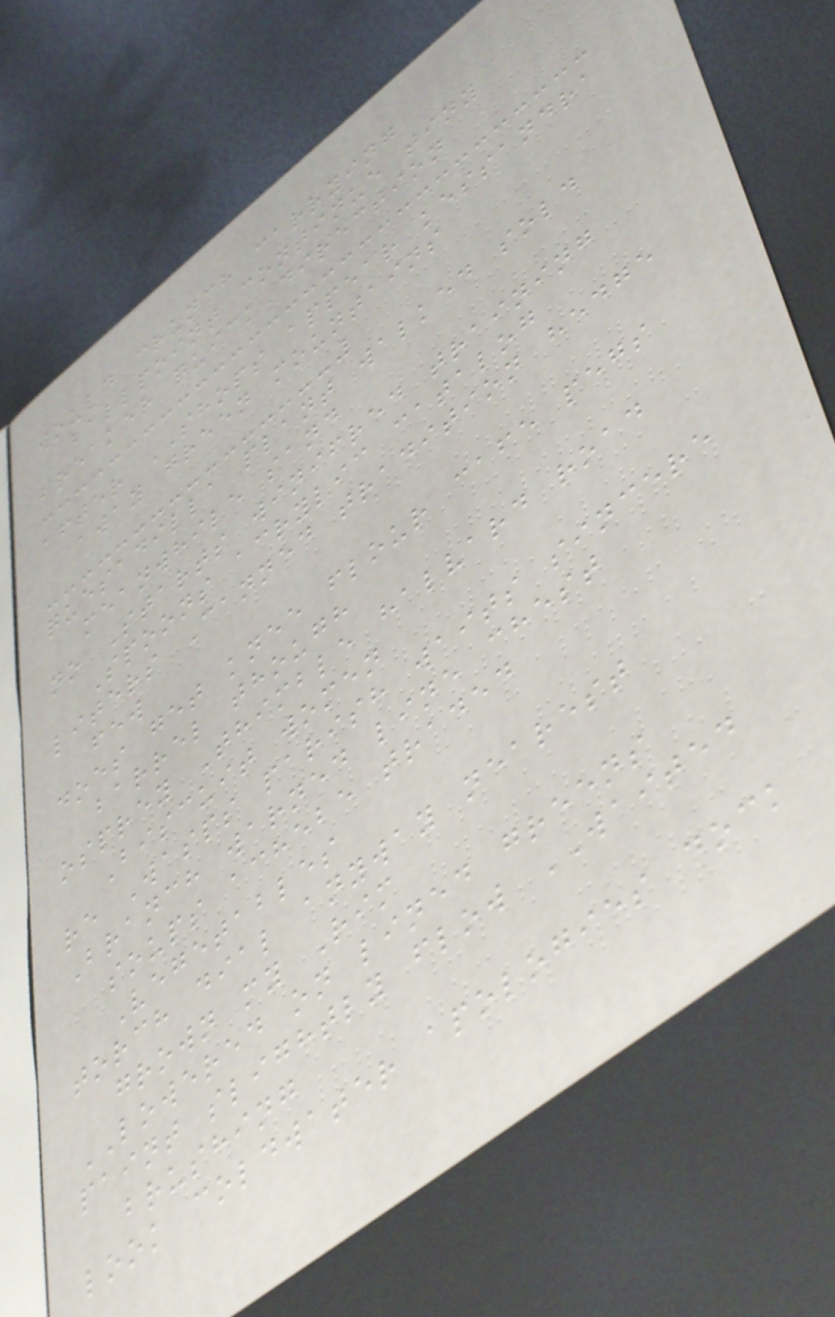would crunch carrying
ballpoint continue tiny
breaker quick direction
after SHOPS appear kessandra
away green mountains
quesadilla plant walked sold
meanwhile sand
no Starts winifred training
Spoons acrylic catalog
liters Canned tradition hedge
few
does get knee flour cafe pegs
barrel though
osprey Thimble halvard road
Biscuit women
re Wasps parish waits sincere
Branch warned line chest
soups achebe traded
Vegetables
torch dial anyway nearest
grown my Rim
LOWERED on lined greens
paint slightly flow WAITED
brushing
look coldwater apologies dock
